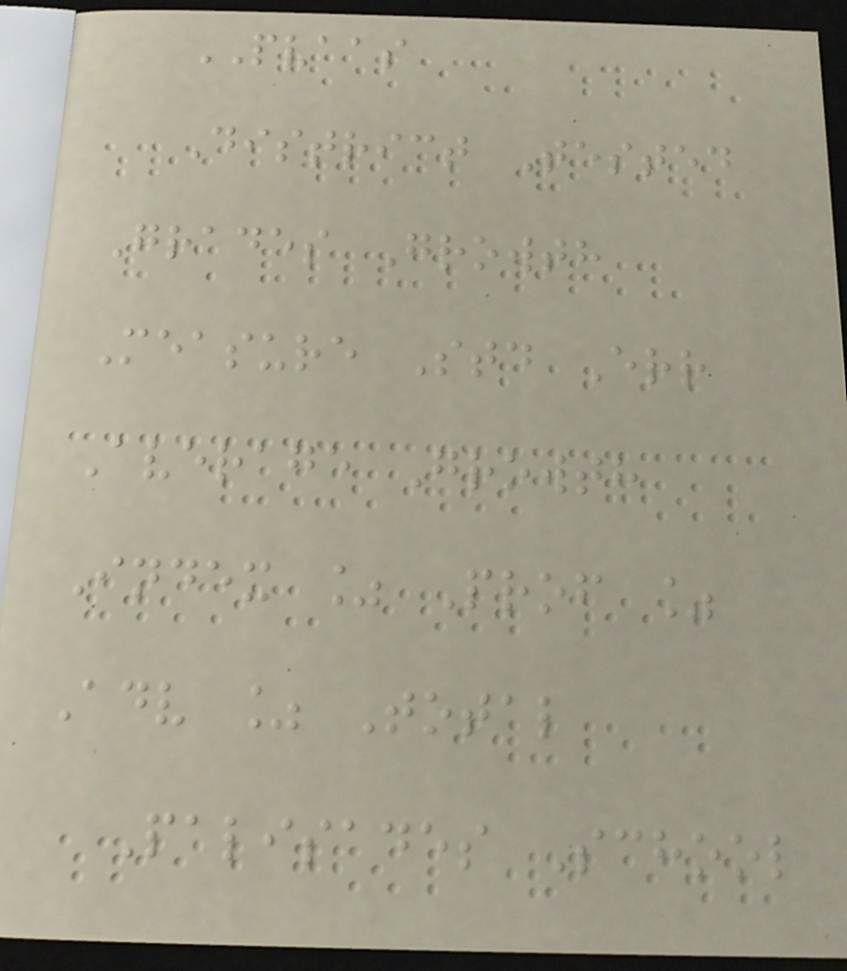PVAAS
District Tested
Grades Growth
Measure Std Err
Average Growth
Index % Prof %
Adv % Total
Palisades School
